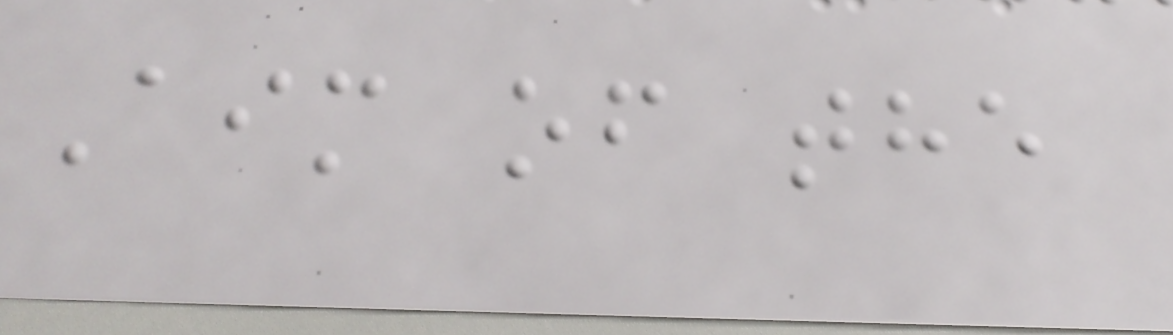Aim of the
